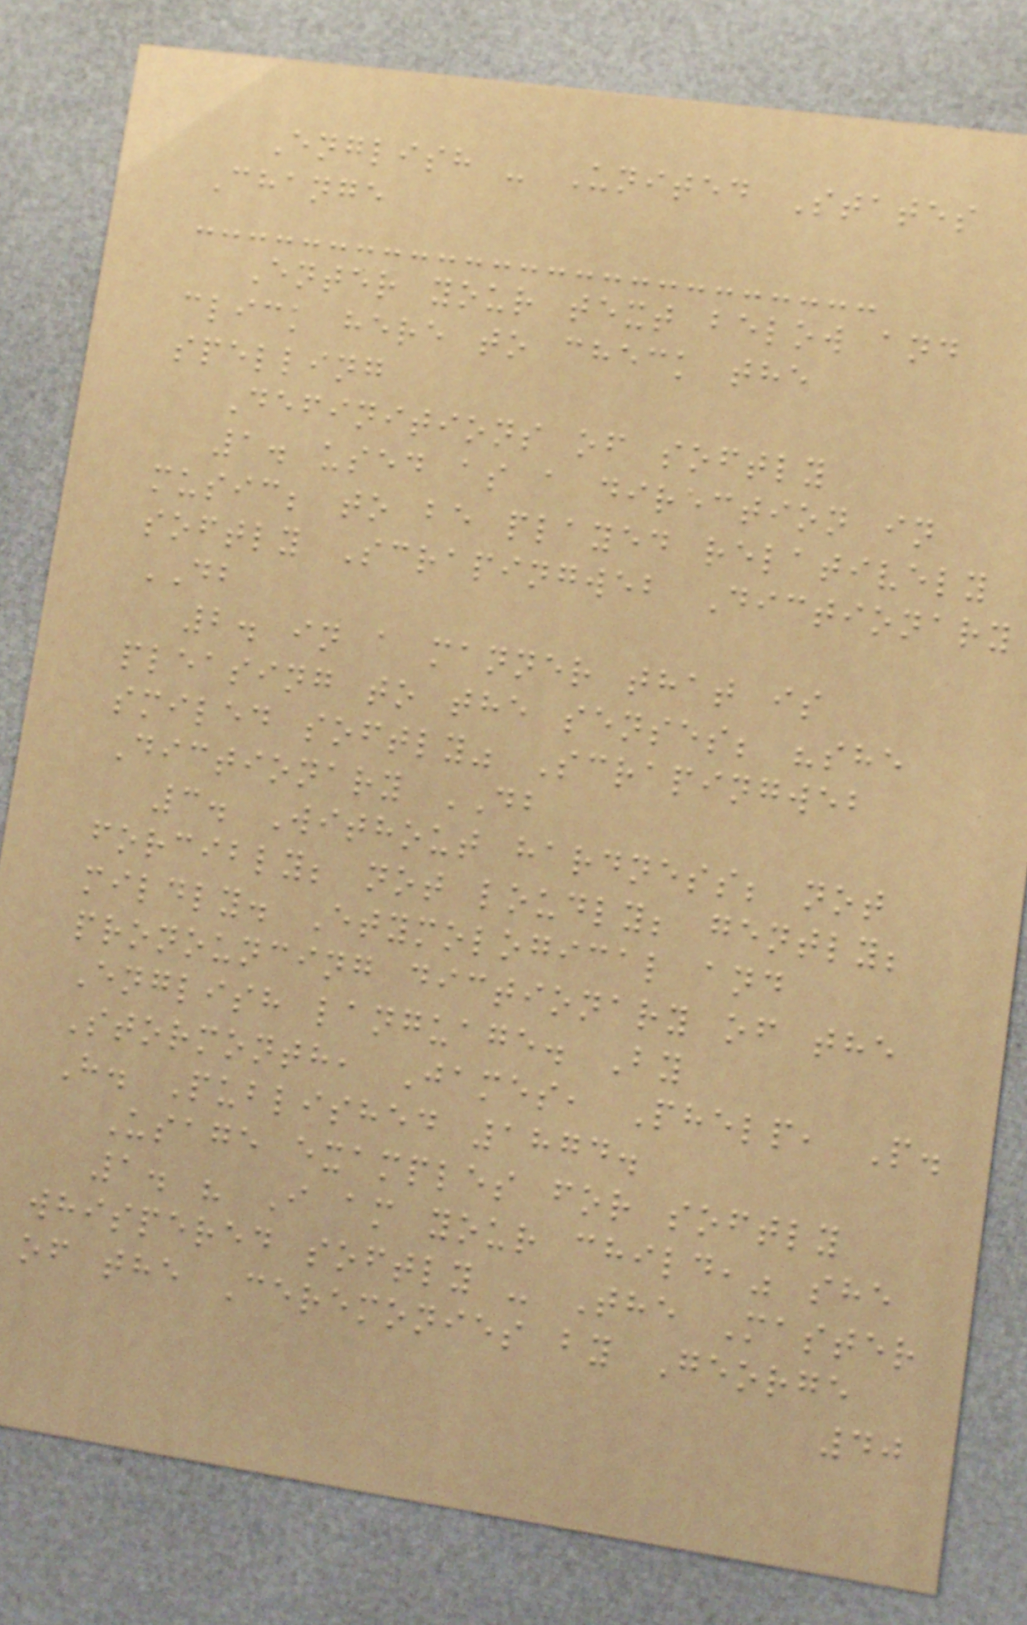English - United States
Change
Enter your text below and
click here to check the
spelling
Definitions of softly
1. used as a direction in
music; to be played relatively
softly Scrapingweb Dictionary
DB
2. in a manner that is
pleasing to the senses; "she
smiled softly" Scrapingweb
Dictionary DB
3. Without hardness; not
forcibly; not loudly; gently;
mildly. Etymological and
pronouncing dictionary of the
English language. By
Stormonth, James, Phelp, P.
H. Published 1874.
Usage examples for softly
1. " I am your child," she
whispered softly - The Master
of the Ceremonies by George
40
